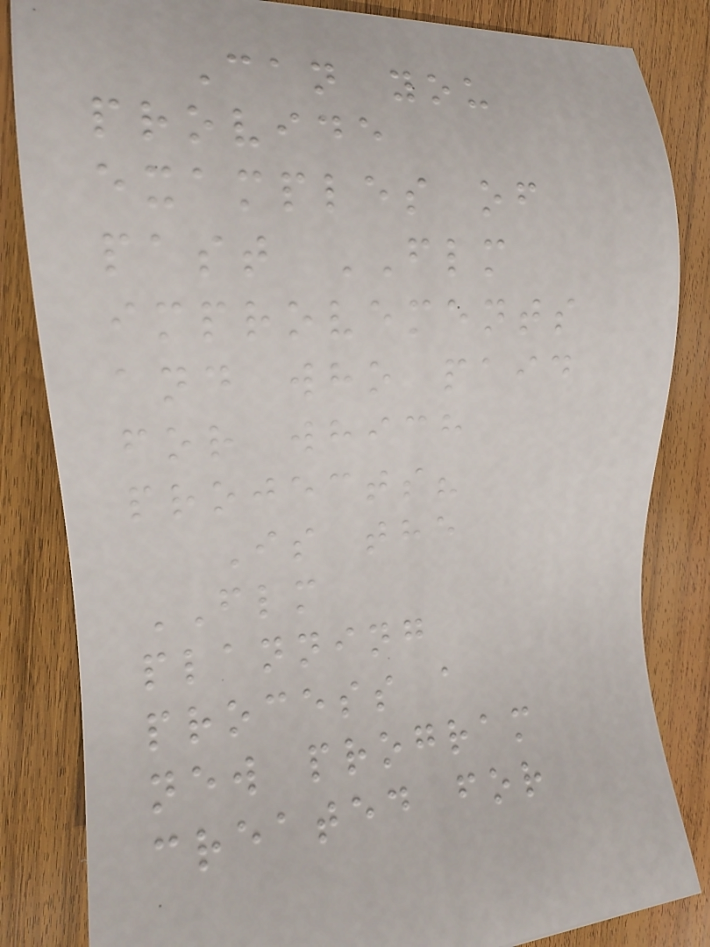Can you
provide
examples of
past FLM
improvements
and who paid
for which
projects?
Is the
FLM
planning
process a
new program
created for
